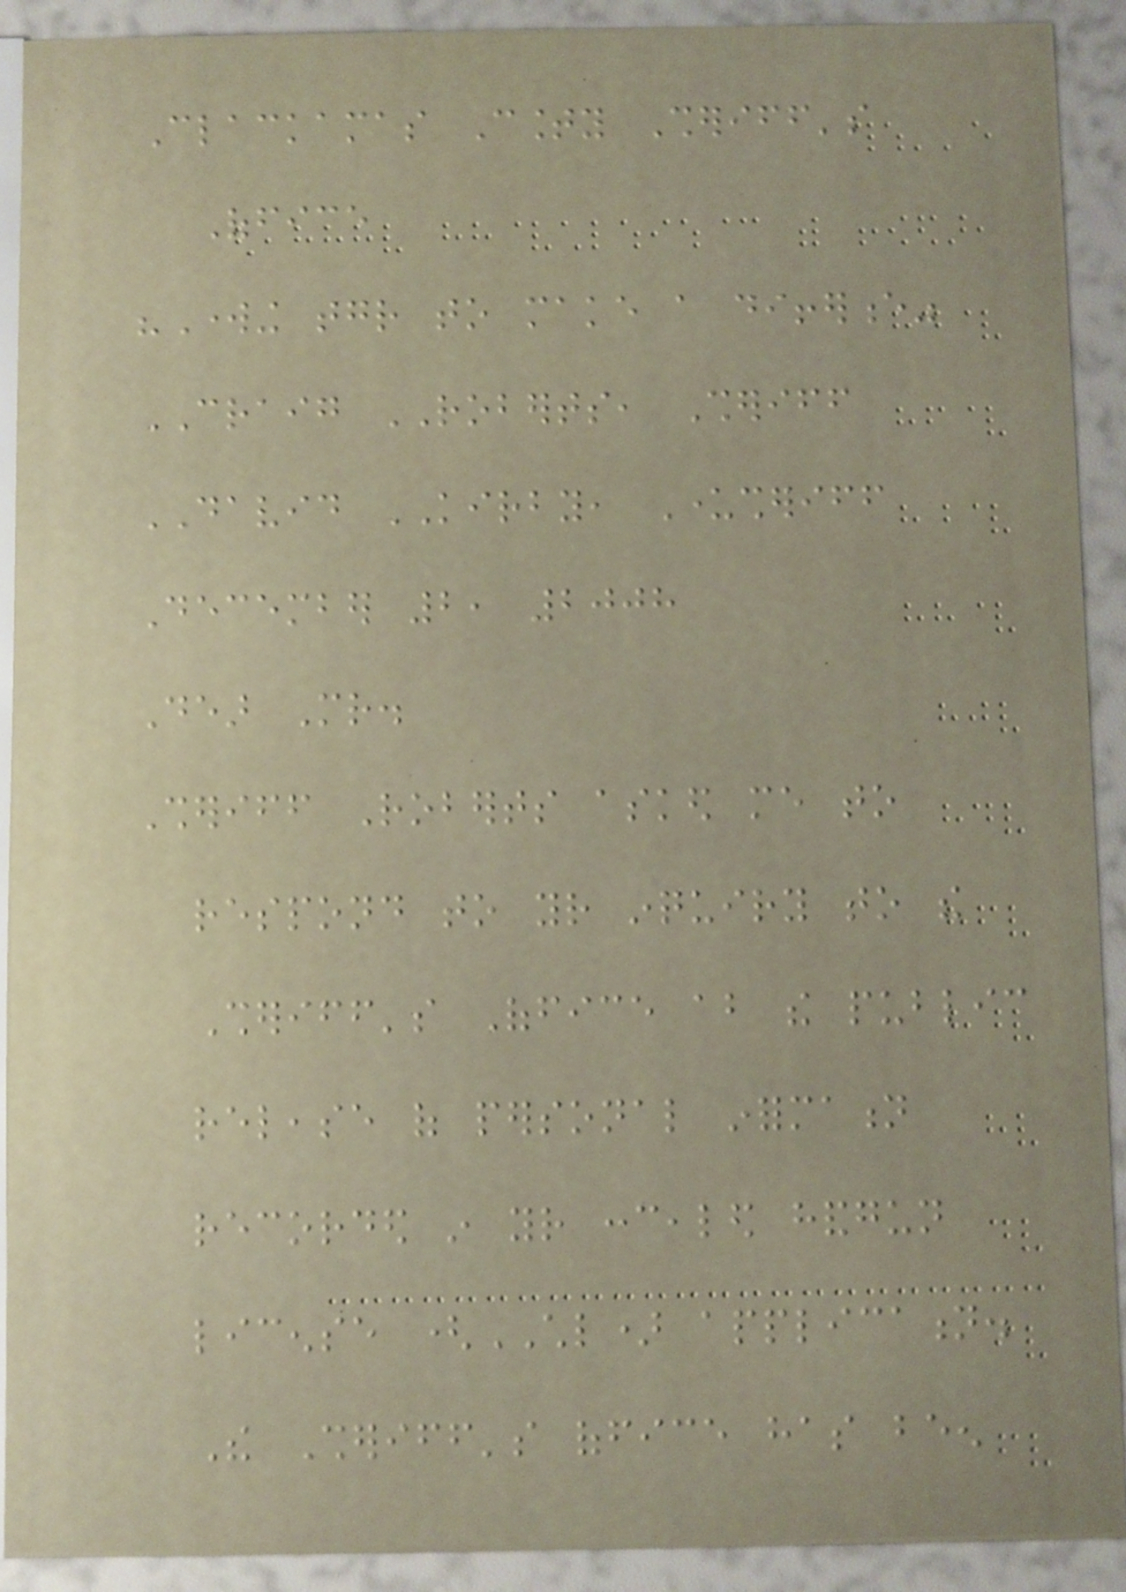Clackamas County Sheriff's
Office
"Working together to make a difference"
CRAIG ROBERTS, Sheriff
DAVID KIRBY, Undersheriff
December 2, 2008
Dear Mr.
Sheriff Roberts asked me to
respond to your inquiry to the
Sheriff's Office about the public
release of personal information
recorded in your concealed handgun
license (CHL) application.
The Sheriff's office has been
